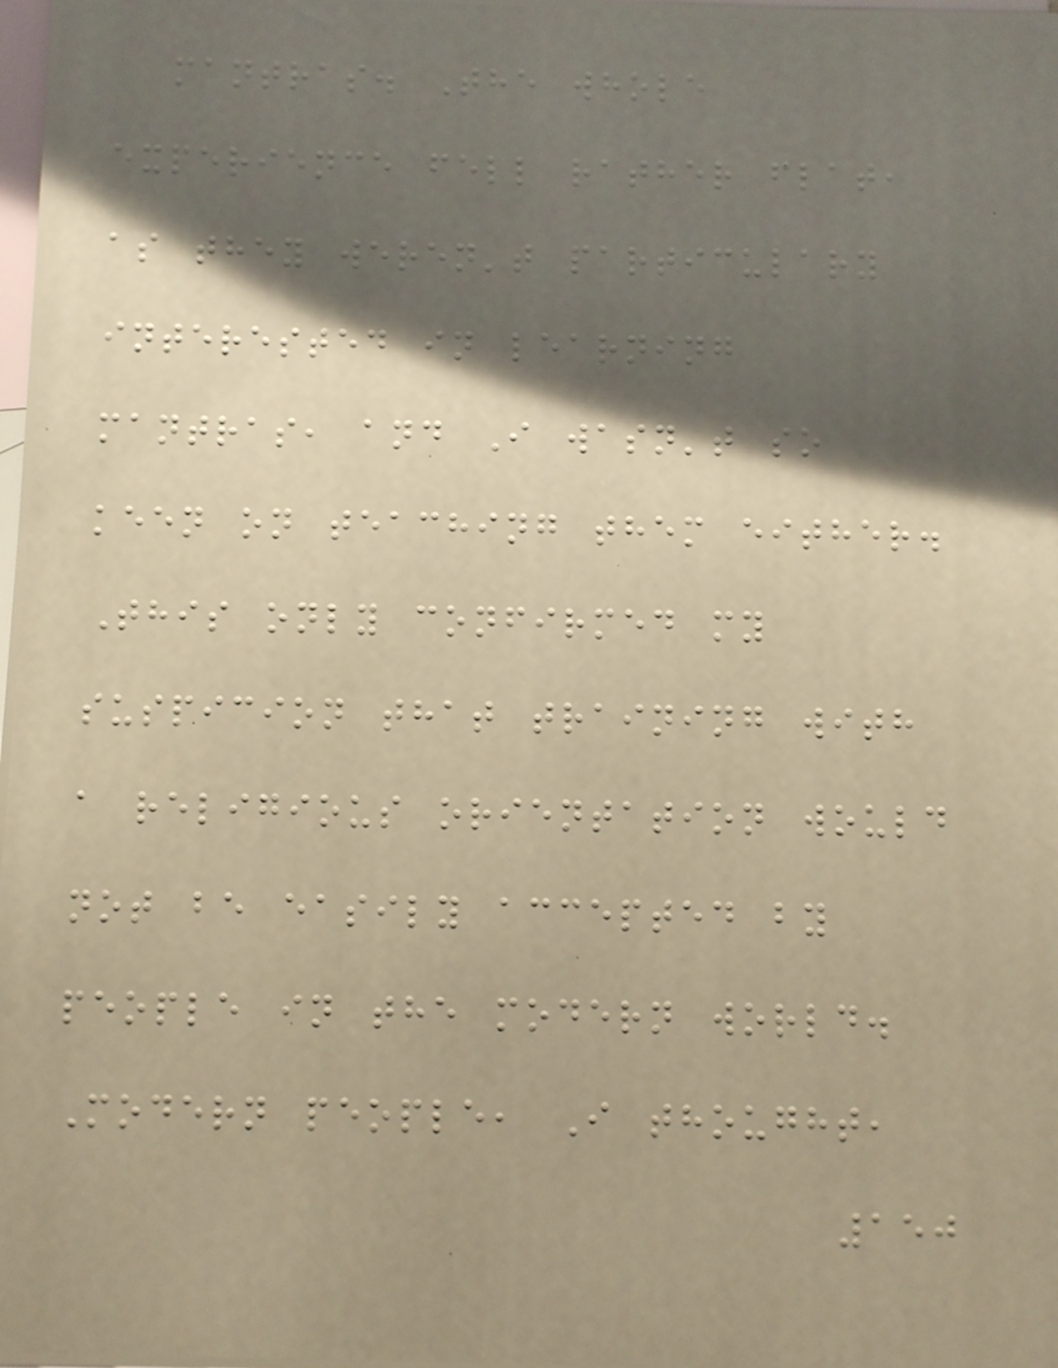mantras. The whole
experience fell rather flat,
as they weren't particulary
interested in learning
mantras, and I wasn't so
keen on teaching them either.
This only confirmed my
suspicion that training with
a religious orientation would
not be easily accepted by
people in the modern world.
Modern people, I thought,
150
